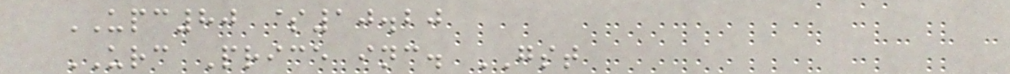UPC80 $10.20
URC Price inc. GST
